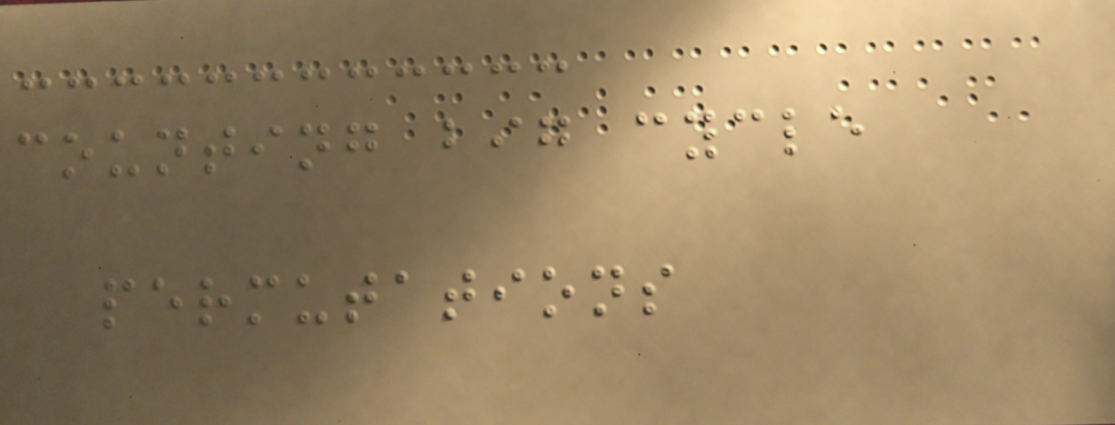counting big cycle
permutations
